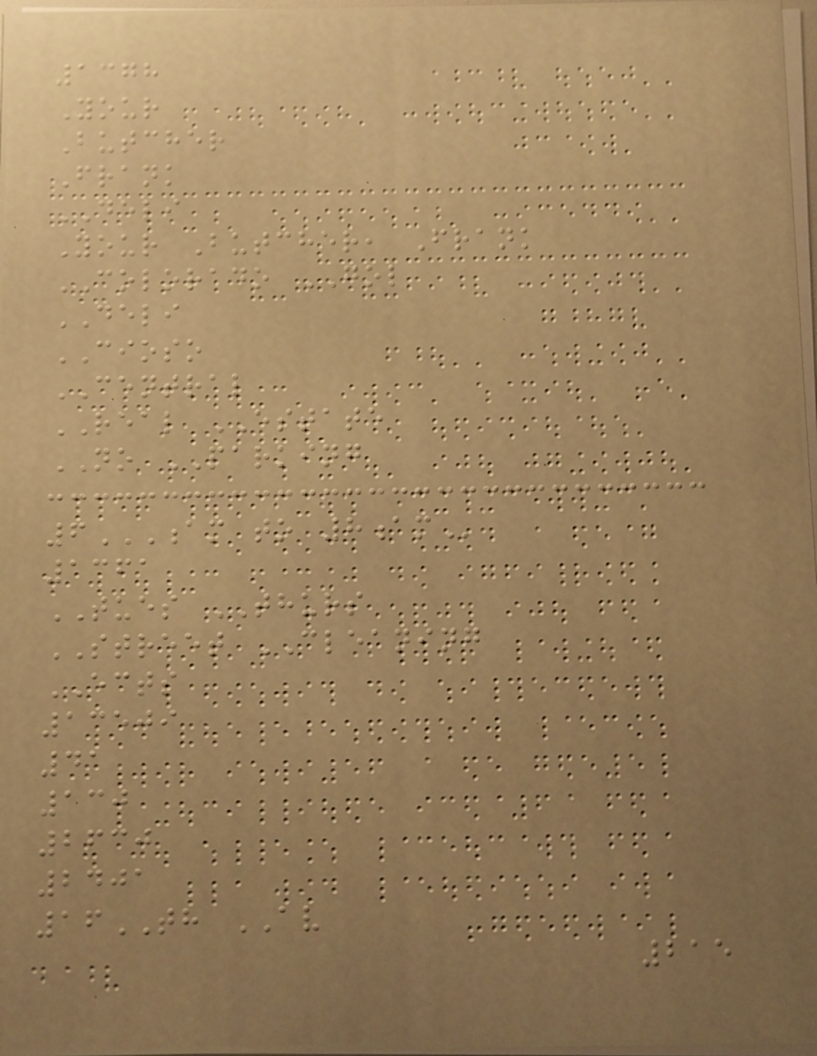1378
Your
Butcher
Frank
DELI
Your Butcher, Frank
COLORADO GOL
DELI
CIOSO
CENTRAL
REAL ESTATE
NO PARKING
6AM TO 8AM
1361
TUES THURS
STREET CLEANING
ECTS
13509
41
130
2630
2401
16TH AV
215
